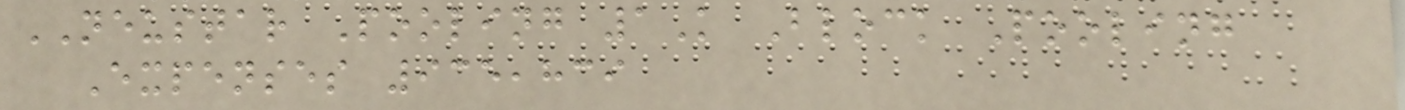NEUSTAR Pooling 1K Block Pooling
Expenses 935,839
